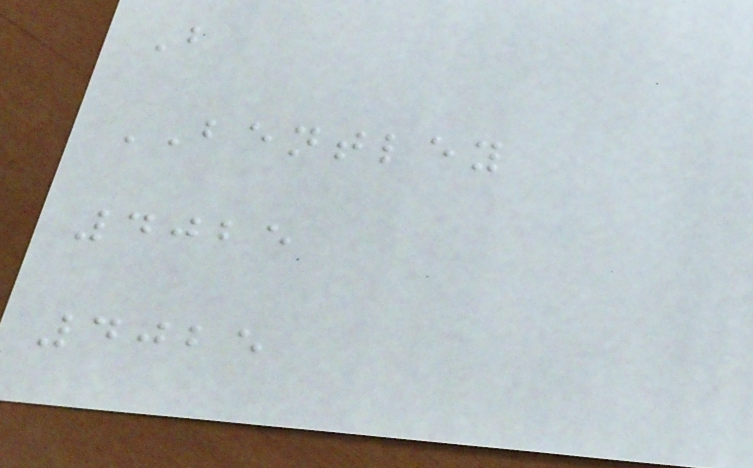B
BENTLEY
4025
4025
